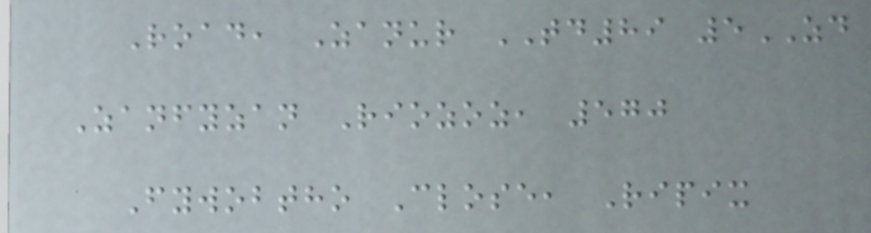Road, Zanur TD89 5ZD
Zanfyzan Riozoz, 570
Fywobtho Close, Ripix
